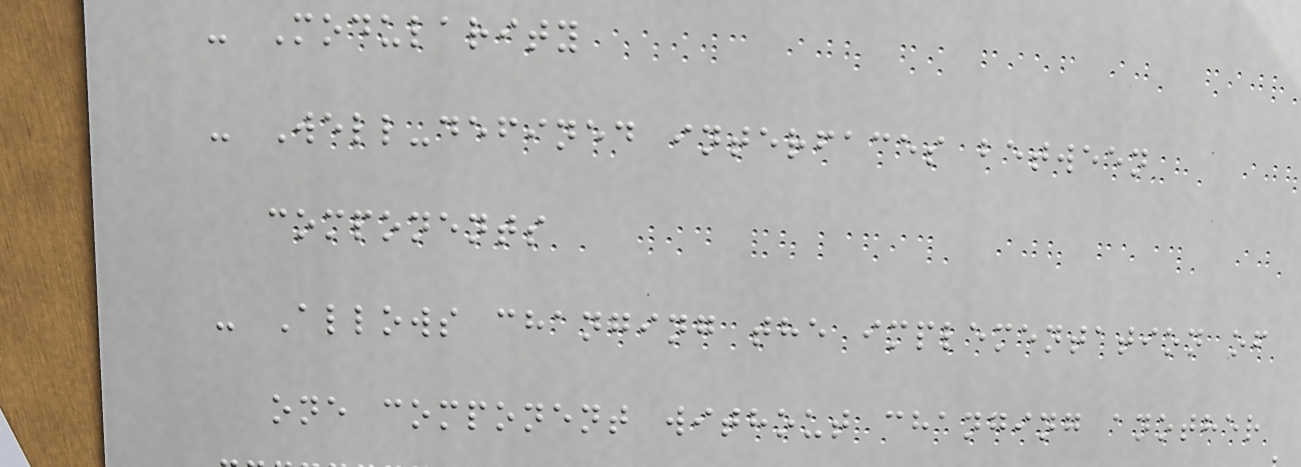- Modularity
- Well-defined interfaces between
components
- Allows changing the implementation of
one component without changing another
